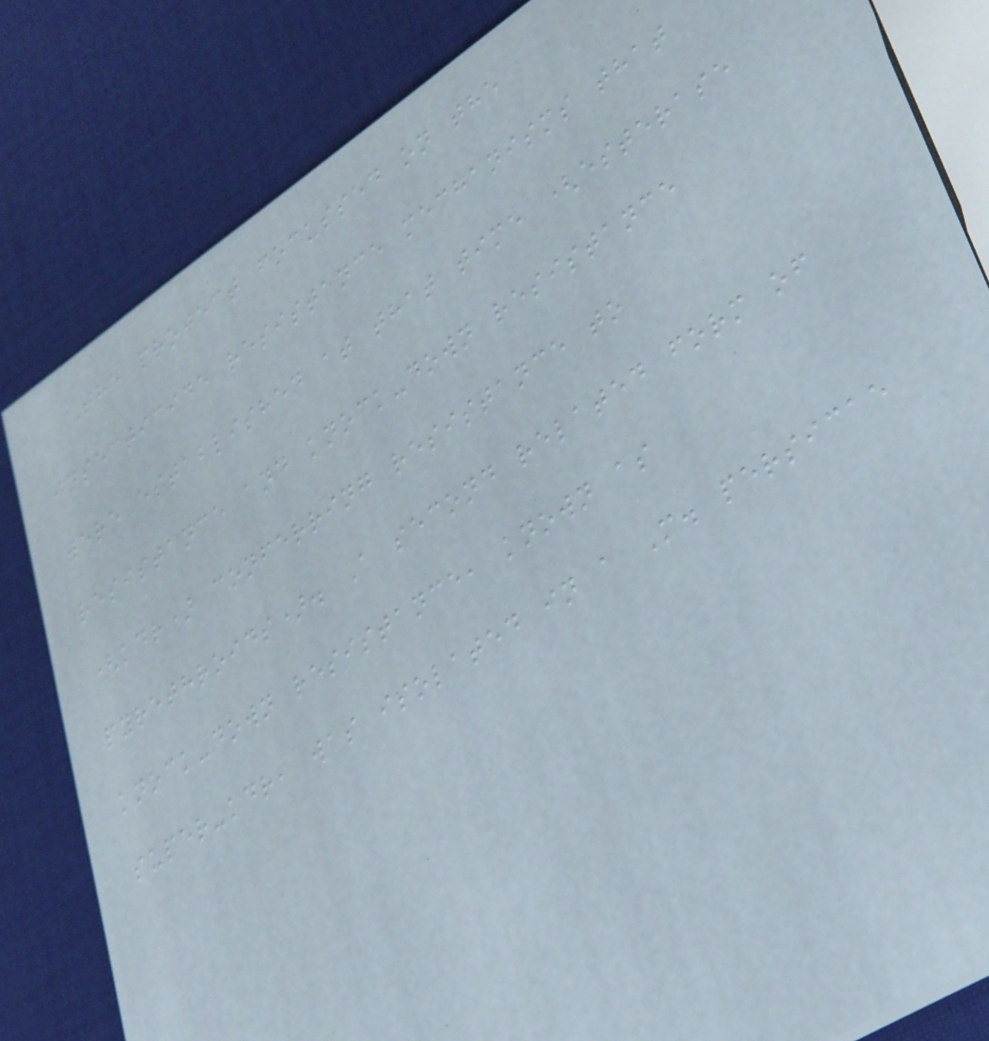The project focussed on the
insecticide resistance mechanisms that
were established at that time (esterase
resistance and knock-down resistance
(kdr) conferring resistance to
pyrethroids). A second related form of
knock-down resistance, known as
super-kdr, was isolated in a M. persicae
